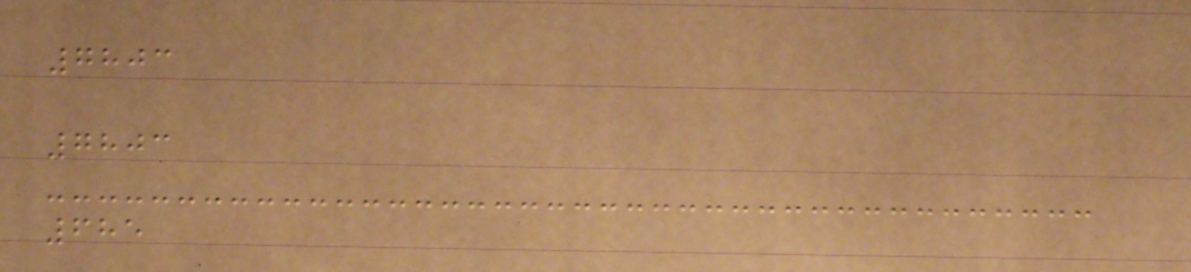7803
7803
685
